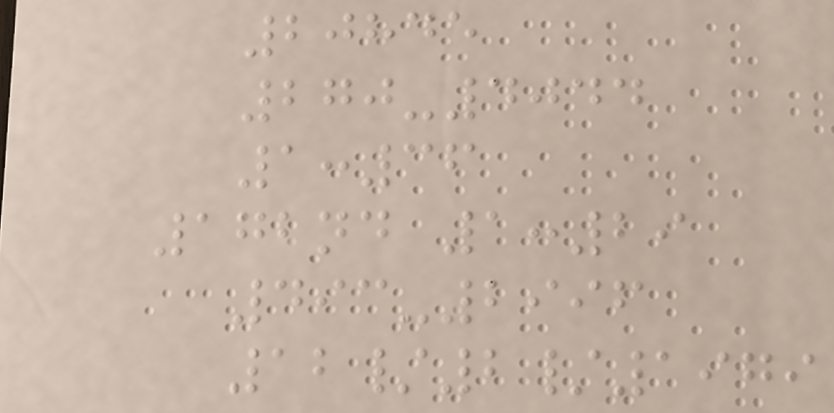20845
270-4044
1:36
172nd 1:29
493-2996
12/2/1979
